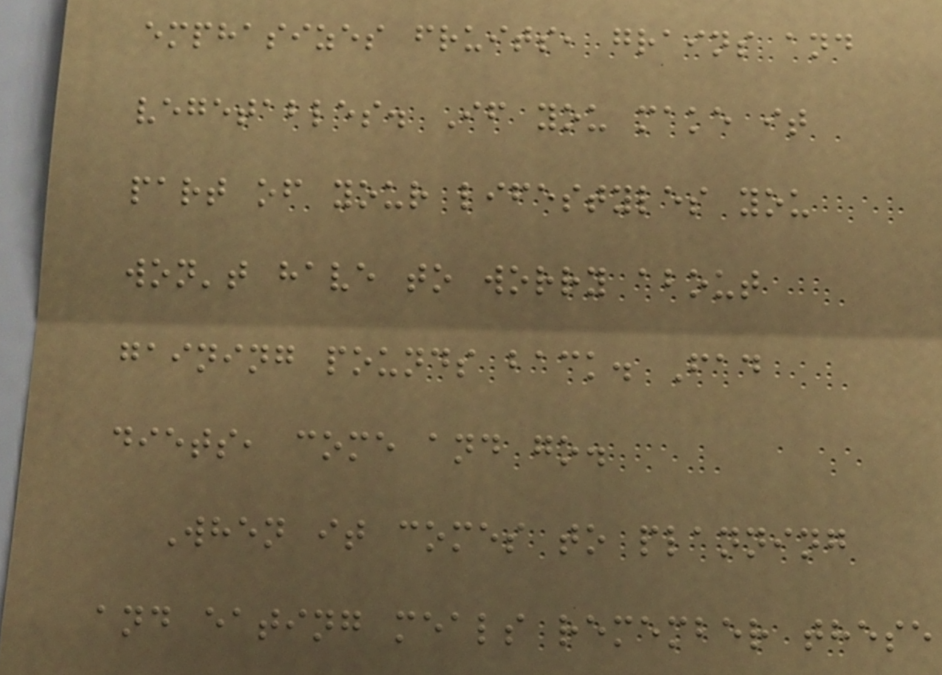emphasizes fruits, grains and
vegetables. If you make it
part of your lifestyles you
won't have to worry about
gaining pounds back. Fad
diets, come and go.
When it comes to planning
and eating meals remember these
